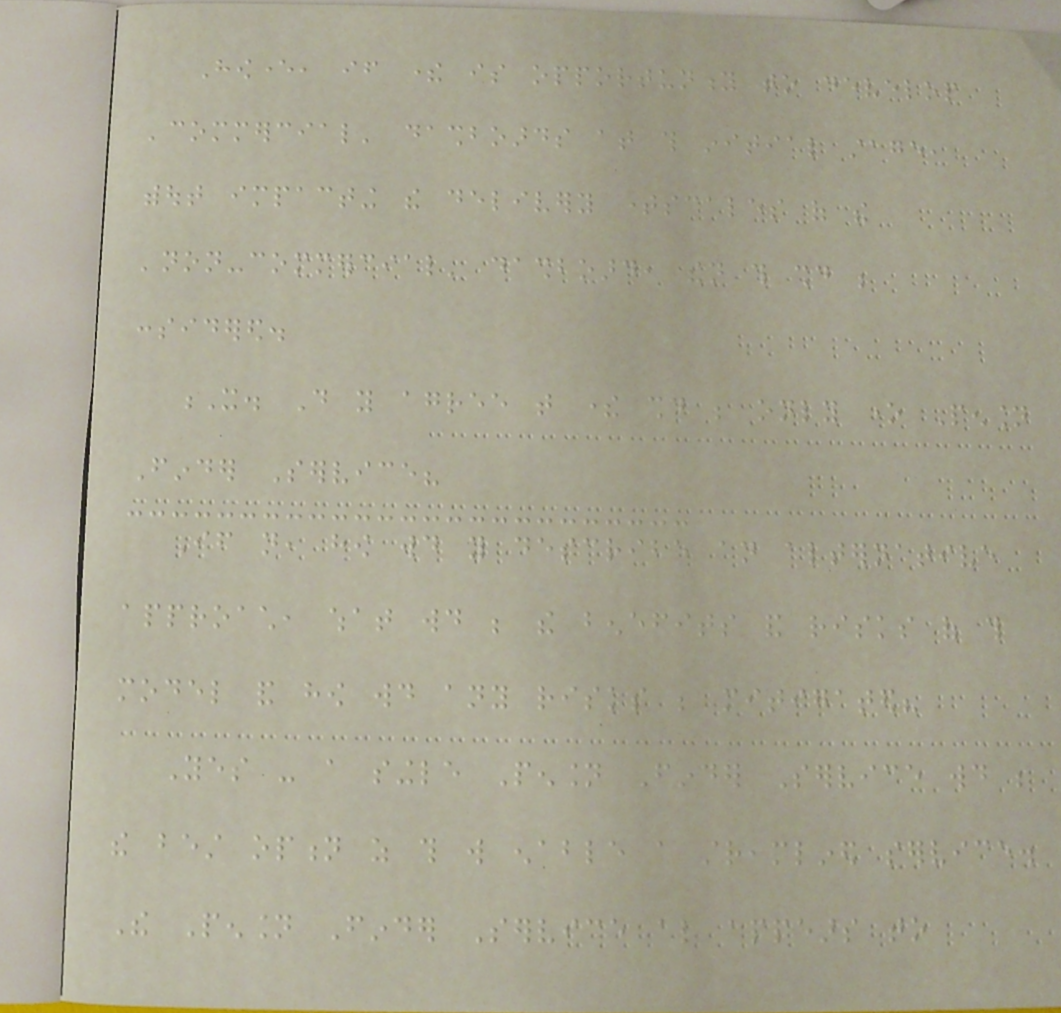However, if there is opportunity to develop
'commercial' dashboards at this initial stage,
without impacting the delivery timescales of the
'non-commercial' dashboard, then this should be
considered.
X. Do you agree that there should be only one Pension
Finder Service?
If not, how would you describe an alternative
approach, what would be the benefits and risks of this
model and how would any risks be mitigated?
Yes - a single Pension Finder Service would be
the best option as this will enable a streamlined service.
The Pension Finder Service also appears to
